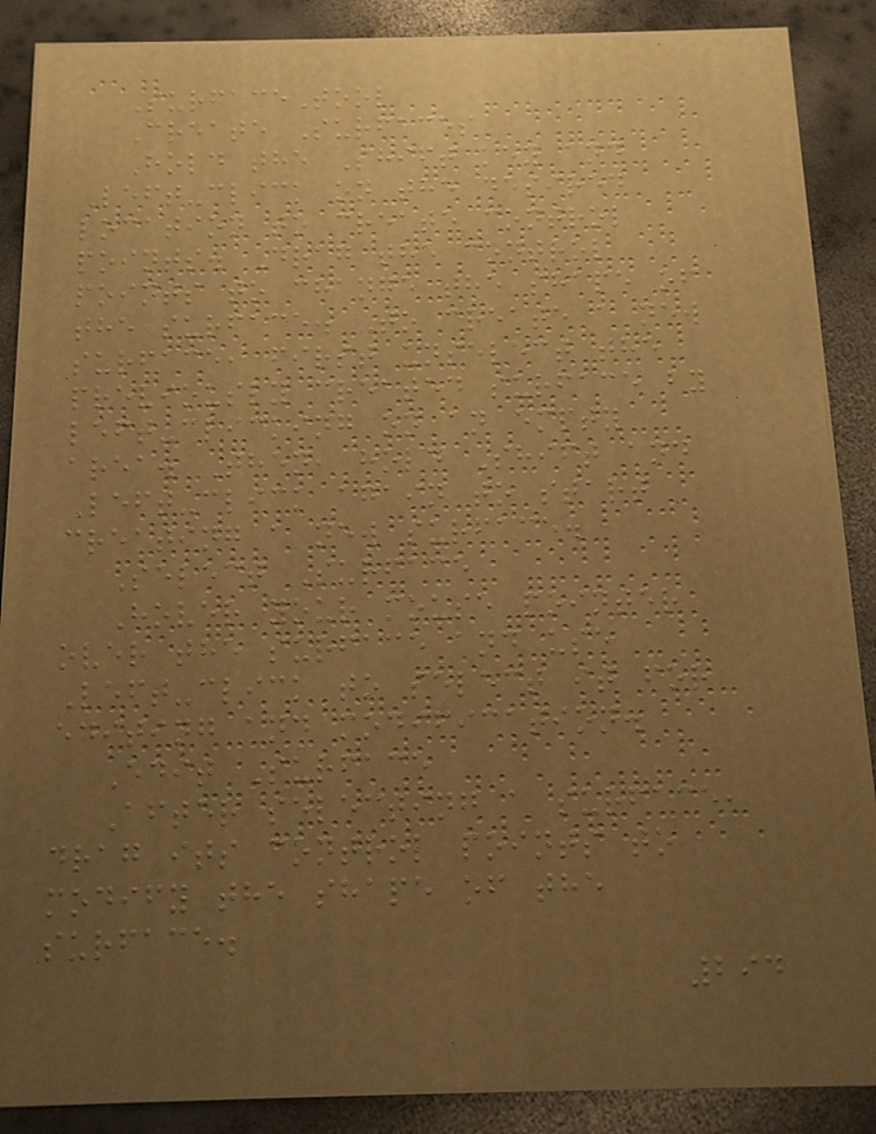SurfaceTool
Create Surfaces
Hold the Shift key and
Left-click on the desired
location to create control
points. Drag the control
points to change the shape of
the surface. To create a new
surface, first unselect the
previously created surface by
left-clicking on an empty
area. Then, hold Shift and
Left-click again to start
creating a new surface.
Select Surface
Hover your mouse pointer
over the surface and use
Left-click to select it for
editing and modification.
Edit Surface
After selecting a surface,
drag its control points to
modify the shape of the
surface.
294
